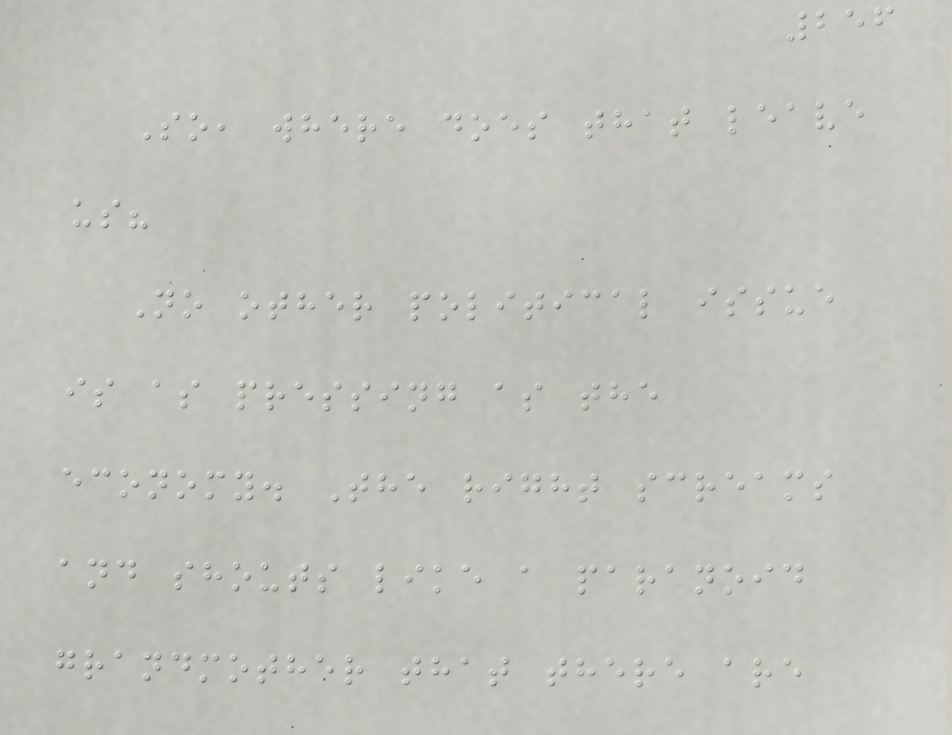256
So, where does that leave
us?
No other political issue
is as pressing as the
economy. The right screams
and shouts like a paranoid
grandmother that there are
